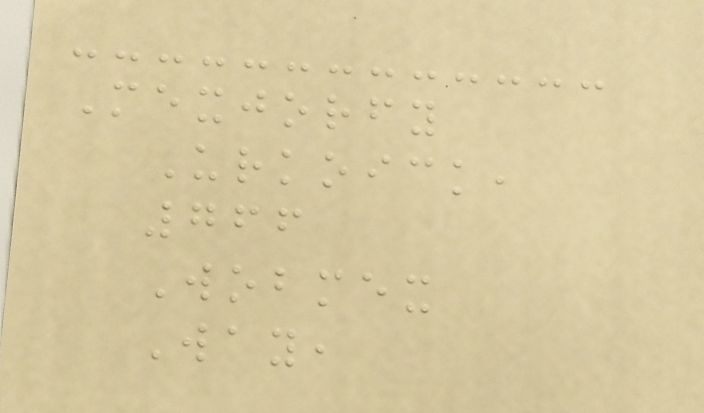Mexjorfy
Urkoick,
766
Wobmex
Way,
